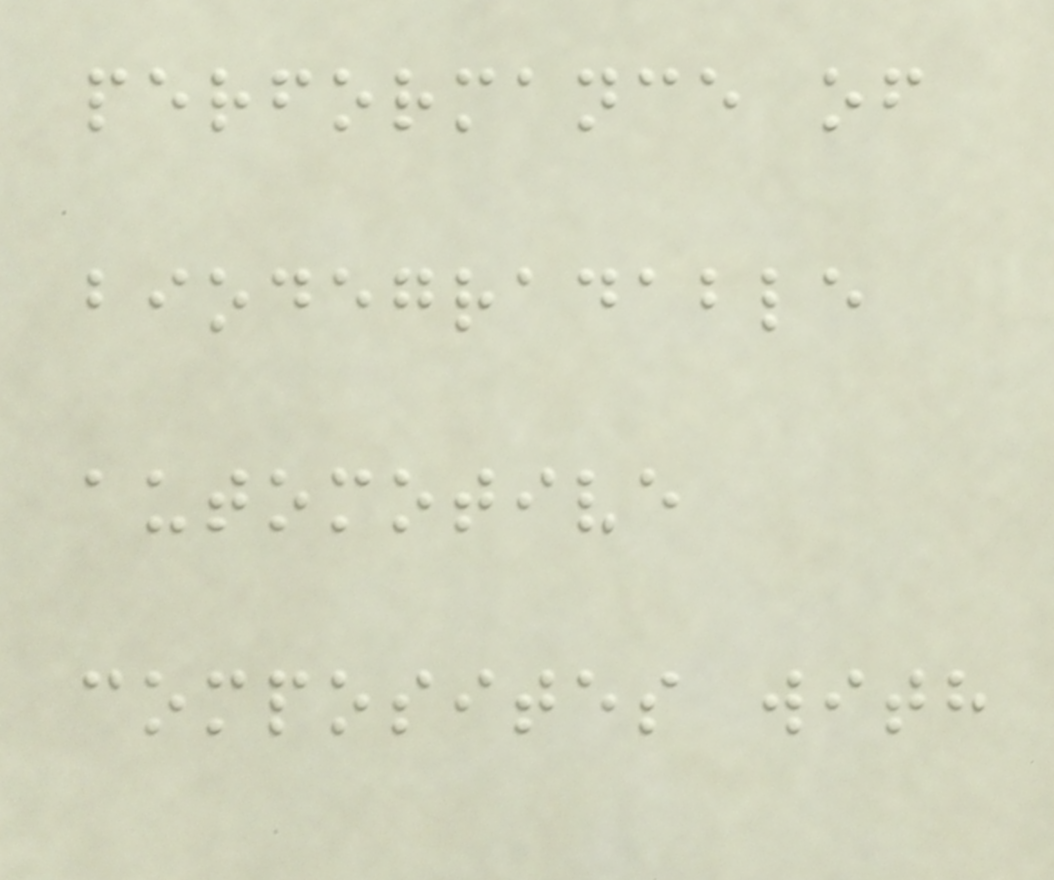performance of
biodegradable
automotive
composites with
